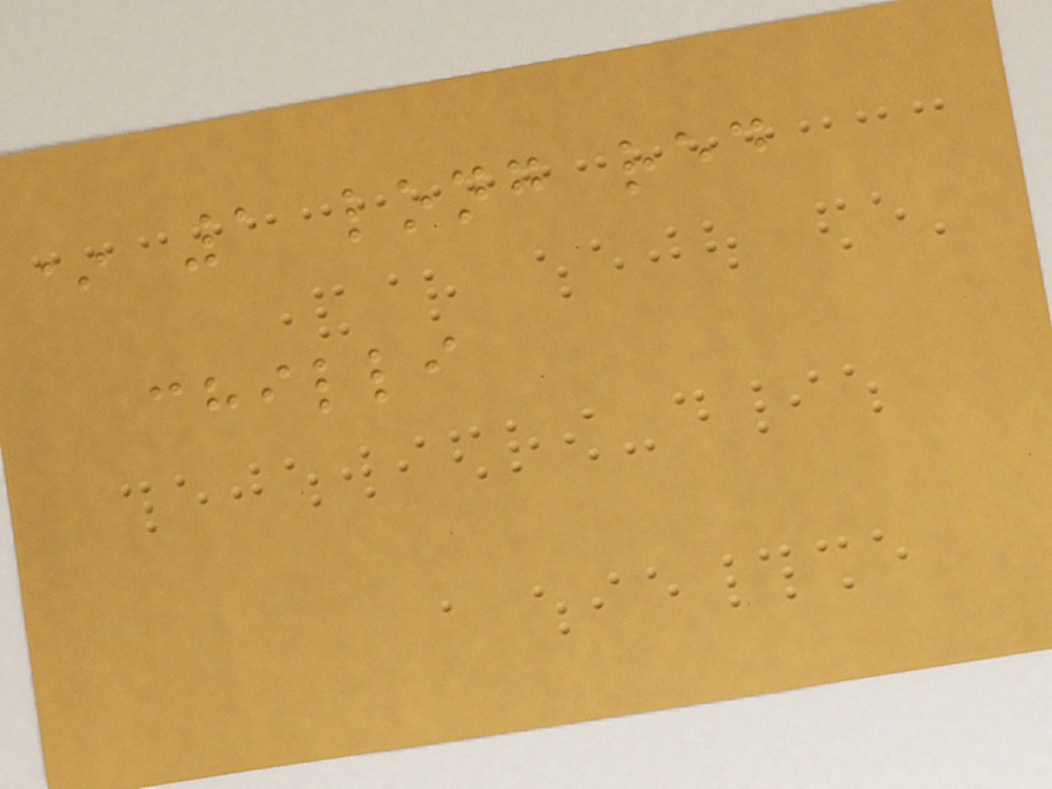* 1 long red
chilli
